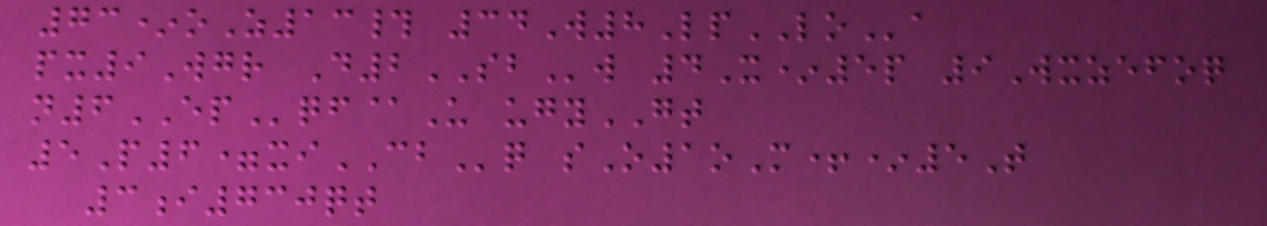73*oZ13# 34W8LpLOa
px9Wgr D2SBw 4X*5p 9Wxzefoq
n6EPqf@U ugyGT
5P6=xiCBq sO1oM+*5T
3i730qt
